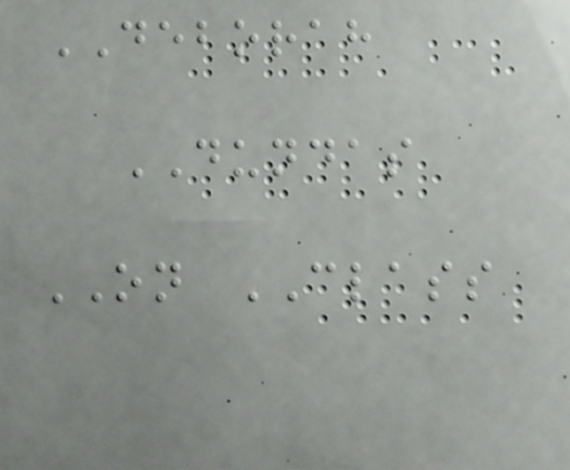DEBORAH
DUNDAS
ON CLASS
